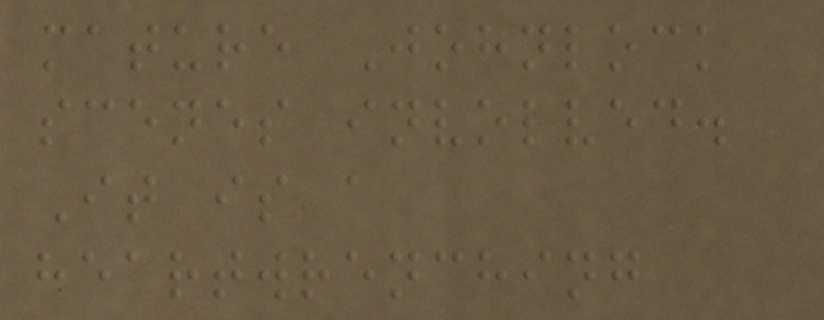mature Johnlock
scenes involved.
It is a
heartwrenching
